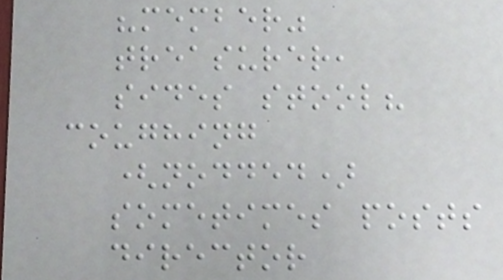"member"
treasurer,
sides stool?
coughing
(nodded)
sometimes posts
director
